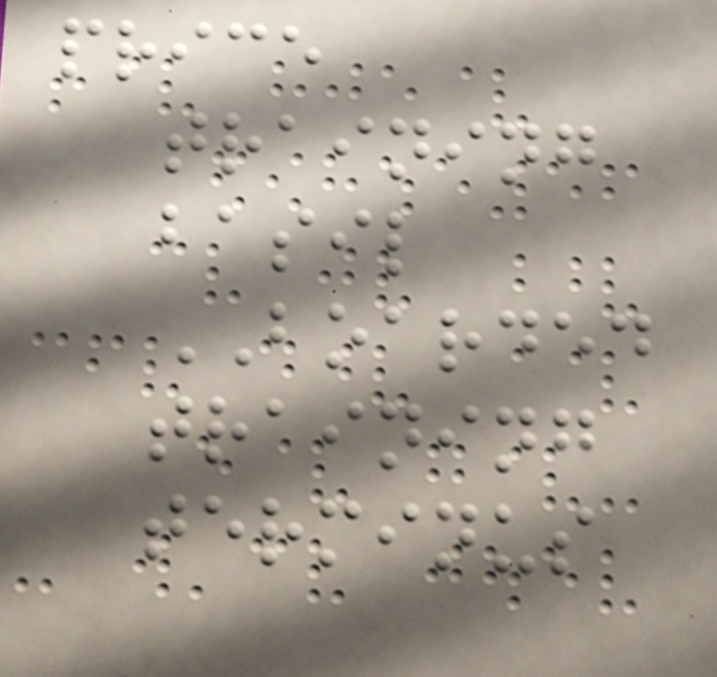price
training
basil
BOARDED
training
terminus
